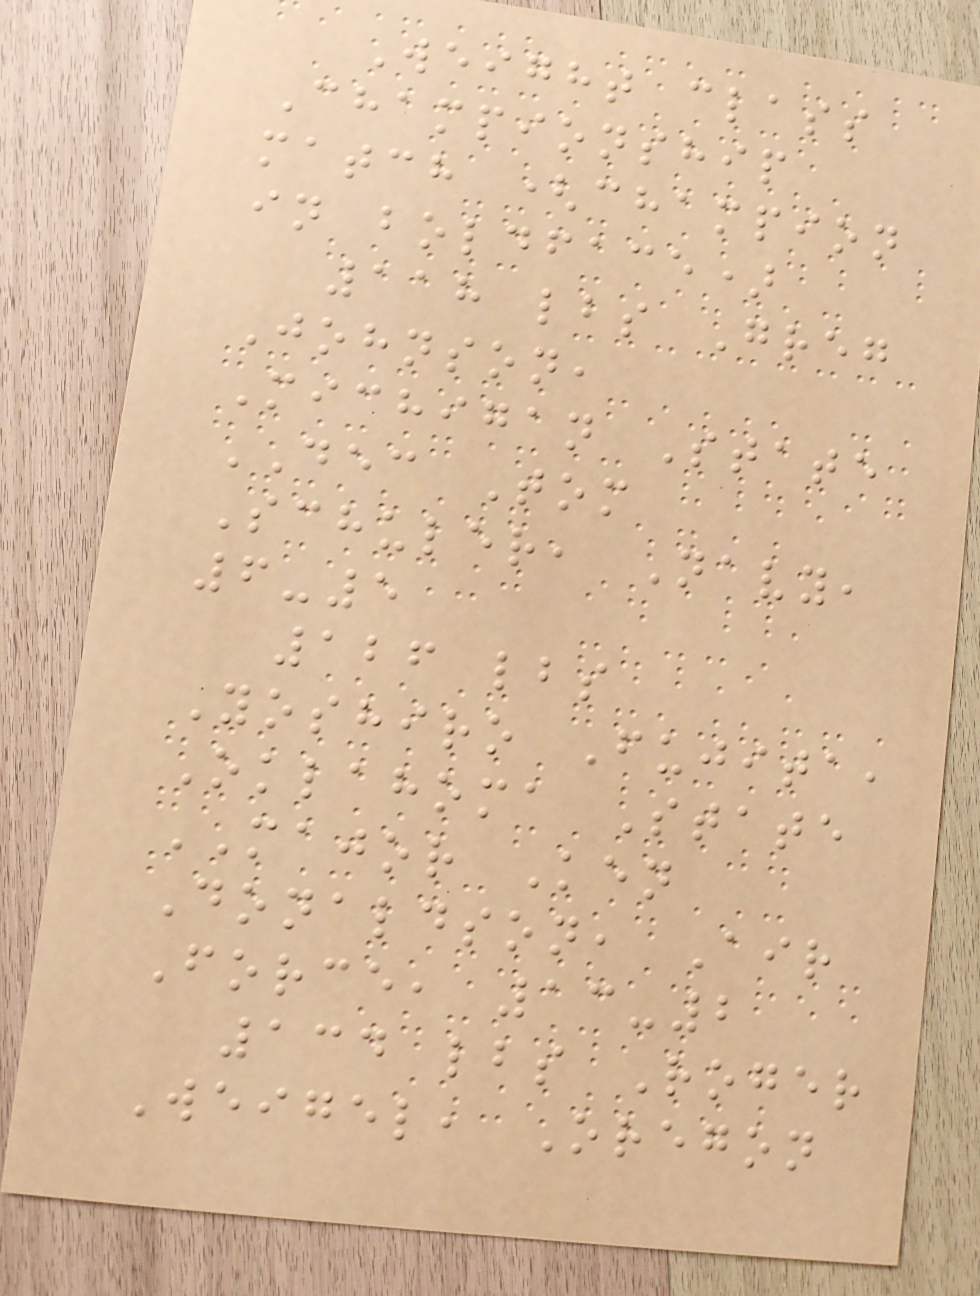Weight class
Championship
match (champion
in boldface)
118 lbs Greg
Johnson,
Michigan State
DEC Tom
Schuler, Navy,
6-5
126 lbs
Yoshiro Fujita,
Oklahoma State
MAJOR Ken
Donaldson, Air
Force, 13-2
134 lbs Roger
Weigel, Oregon
